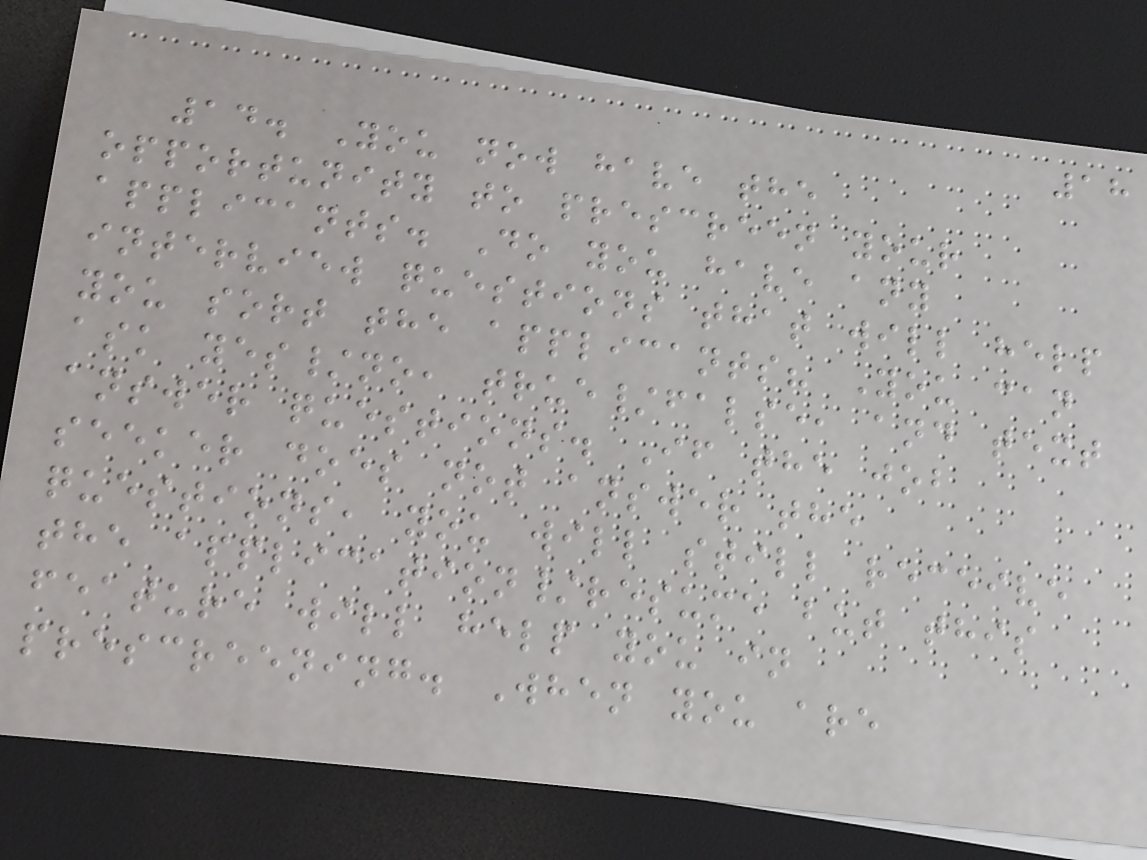18
14. You now have the
opportunity to prescreen your
applicants. Do you have any
interview questions that will help
you sort the applicants? You can
ask yes/no, true/false, and text
answer questions. If the job
seeker does not answer the
questions, you will still receive
the application/resume but this
feature will help you in
prescreening. When you are
